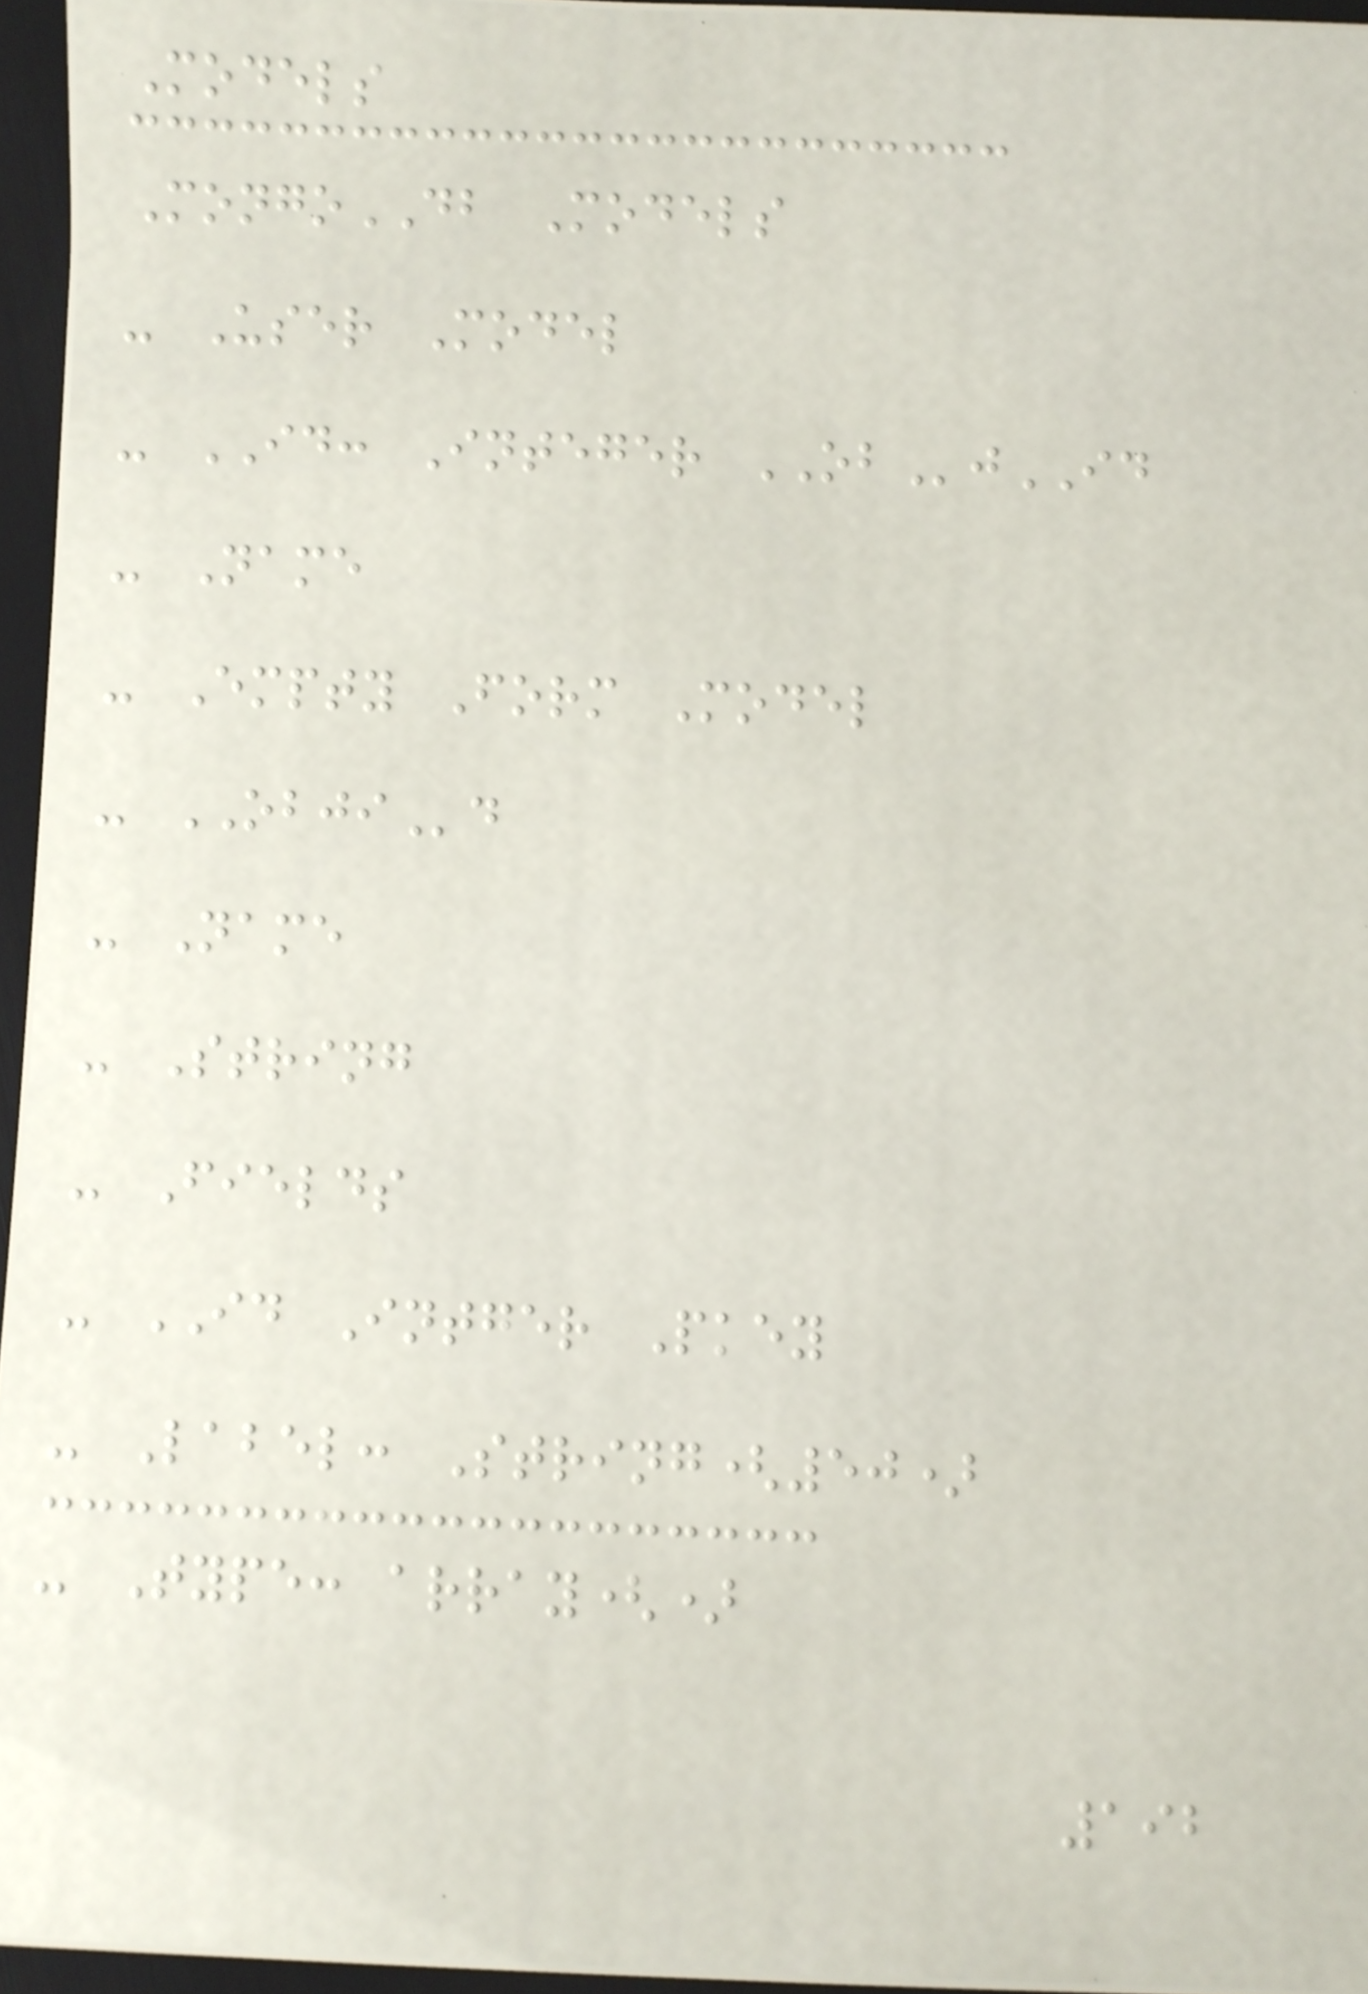Models
MongoDB Models
- User Model
- ID: Integer OBjID
- Name
- Empty Form Model
- OBJId
- Name
- String
- Fields
- ID Intger Pkey
- Label: String(50)
- Type: array()
192
